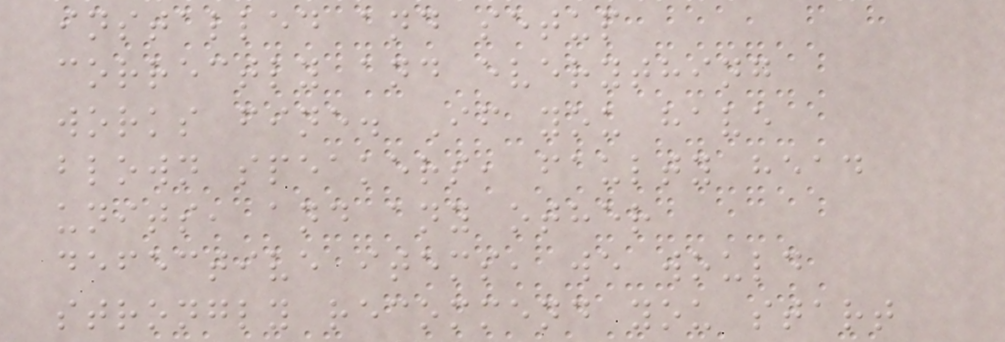installed and setup
correctly and everything
works fine. If you have
blown speakers, faulty head
units, and any other
defective items, we would
strongly recommend you start
